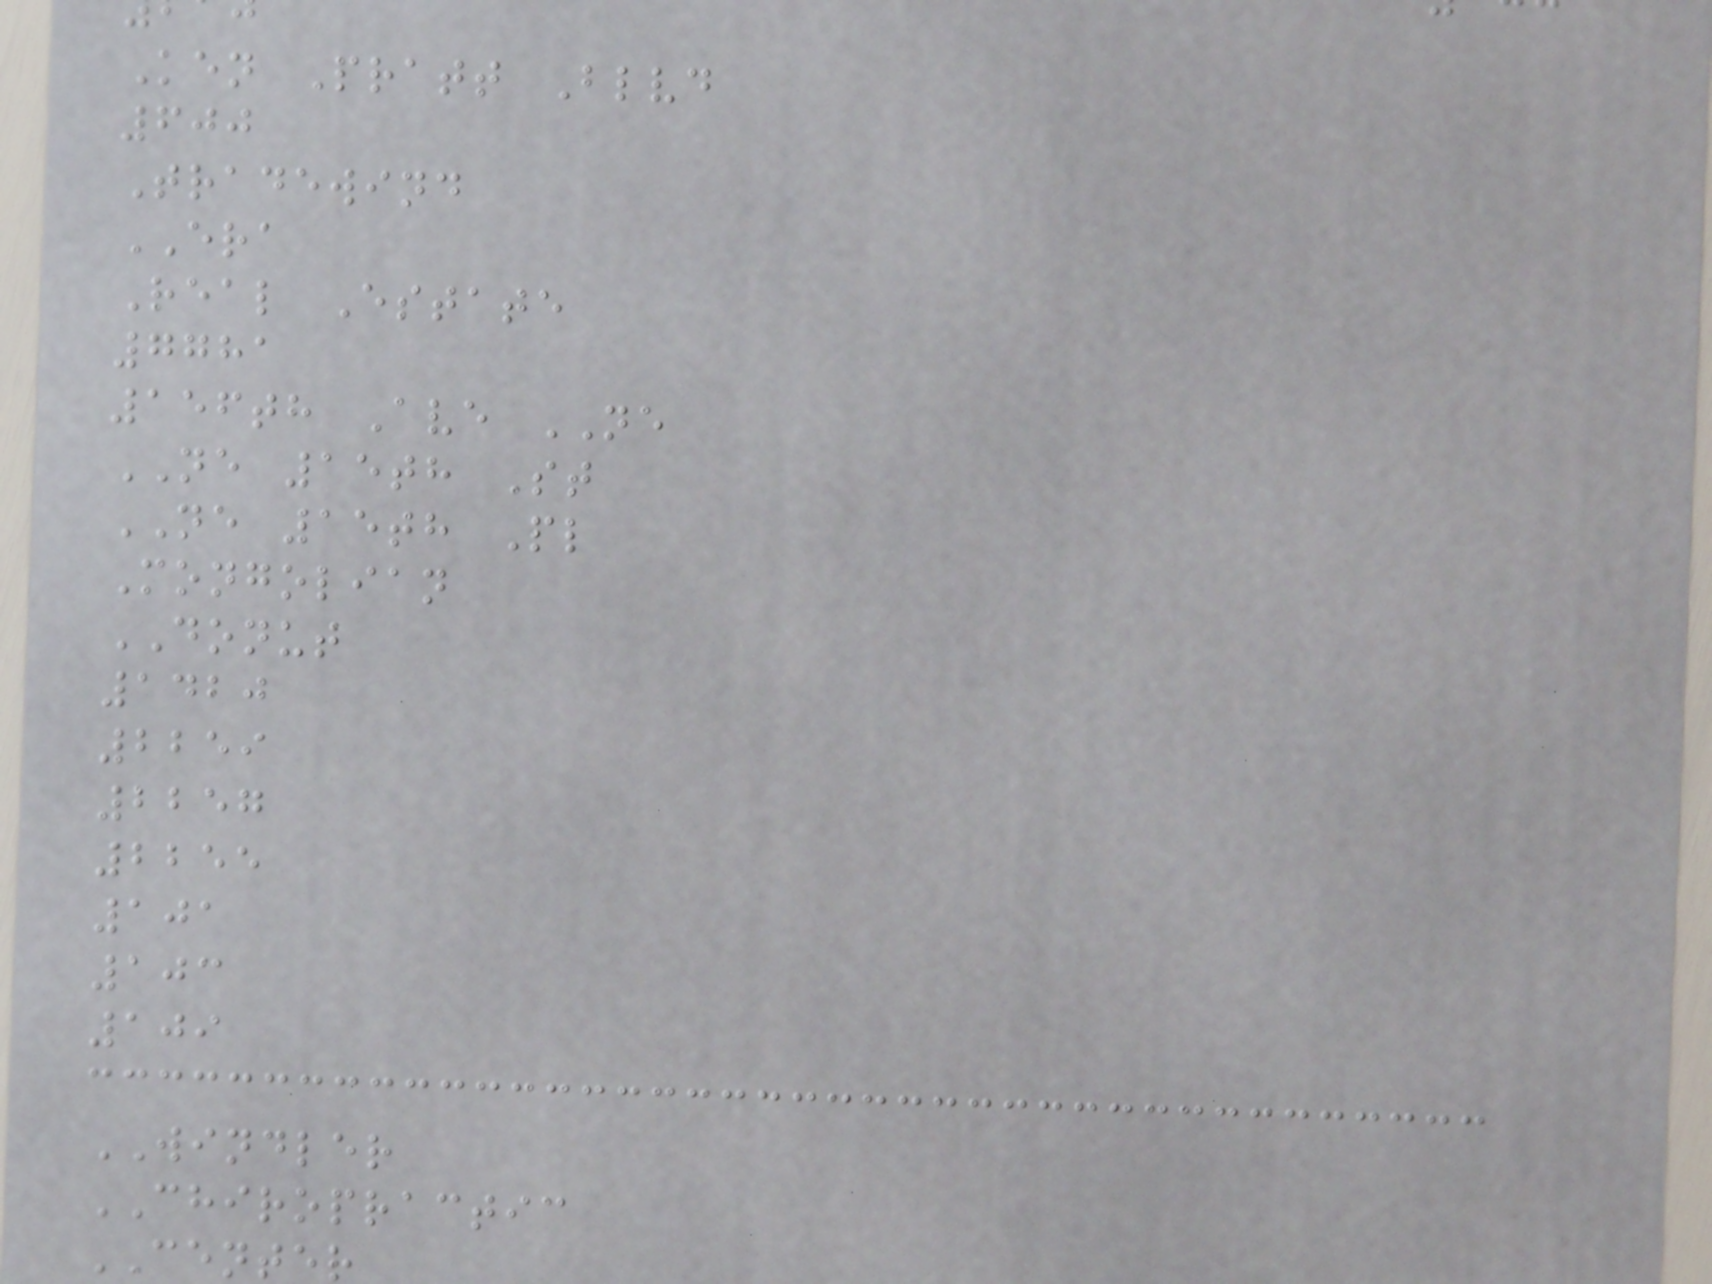Ken Pratt Blvd
600
Tradewind
ERA
Real Estate
7781
156th Ave NE
NE 15th St
NE 15th Pl
Mongolian
DONUT
1420
2259
2257
2255
101
103
109
WINDLER
CHIROPRACTIC
CENTER
